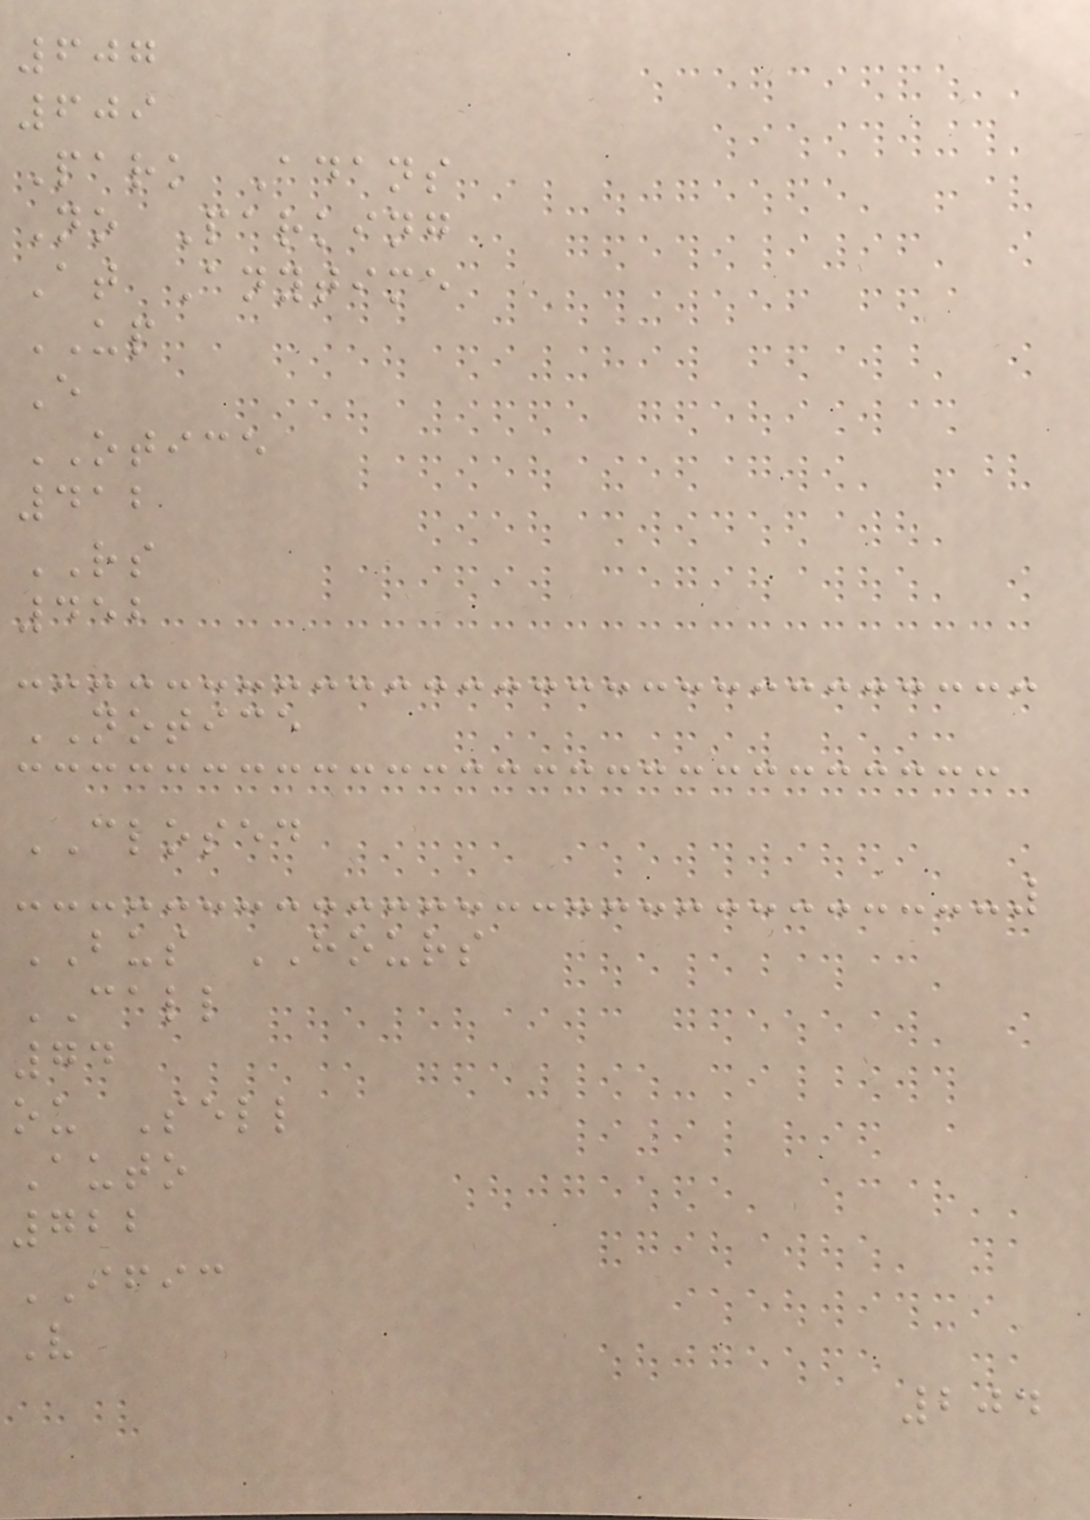607
609
Park Adans
No Parking
At Anytime
UP
E
OTICE
412
RS
452
NOTICE
CLOSED
BUS HOURS
CALL
74
ou Sell
Auto
722
IFIC
V
204
